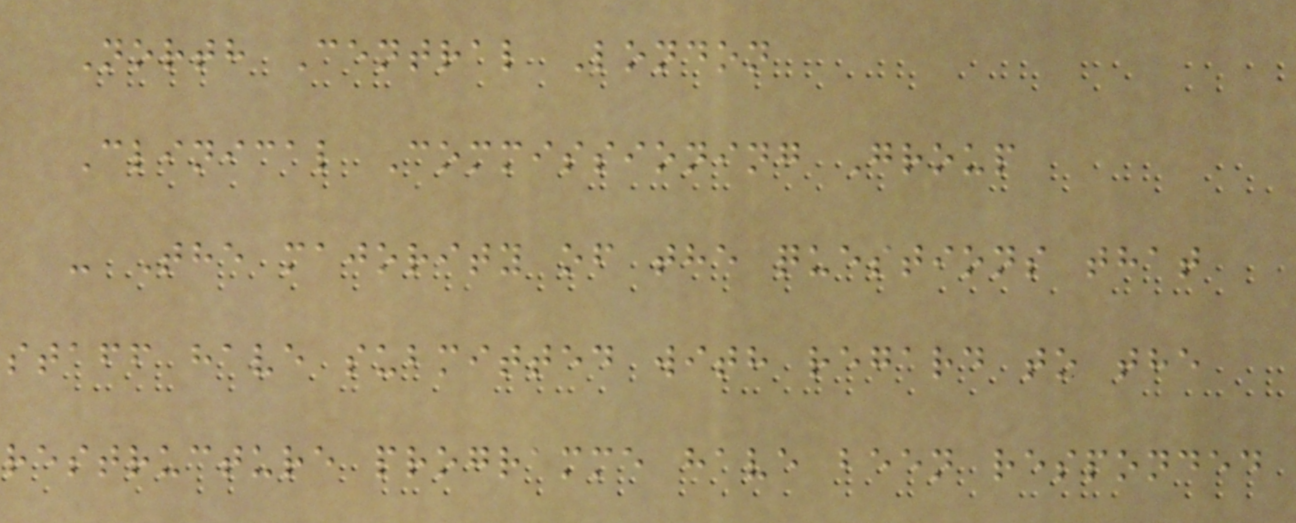North Central London
Clinical Commissioning Group
- The majority of the questions that
staff have submitted with regard to the
restructure programme have been responded
